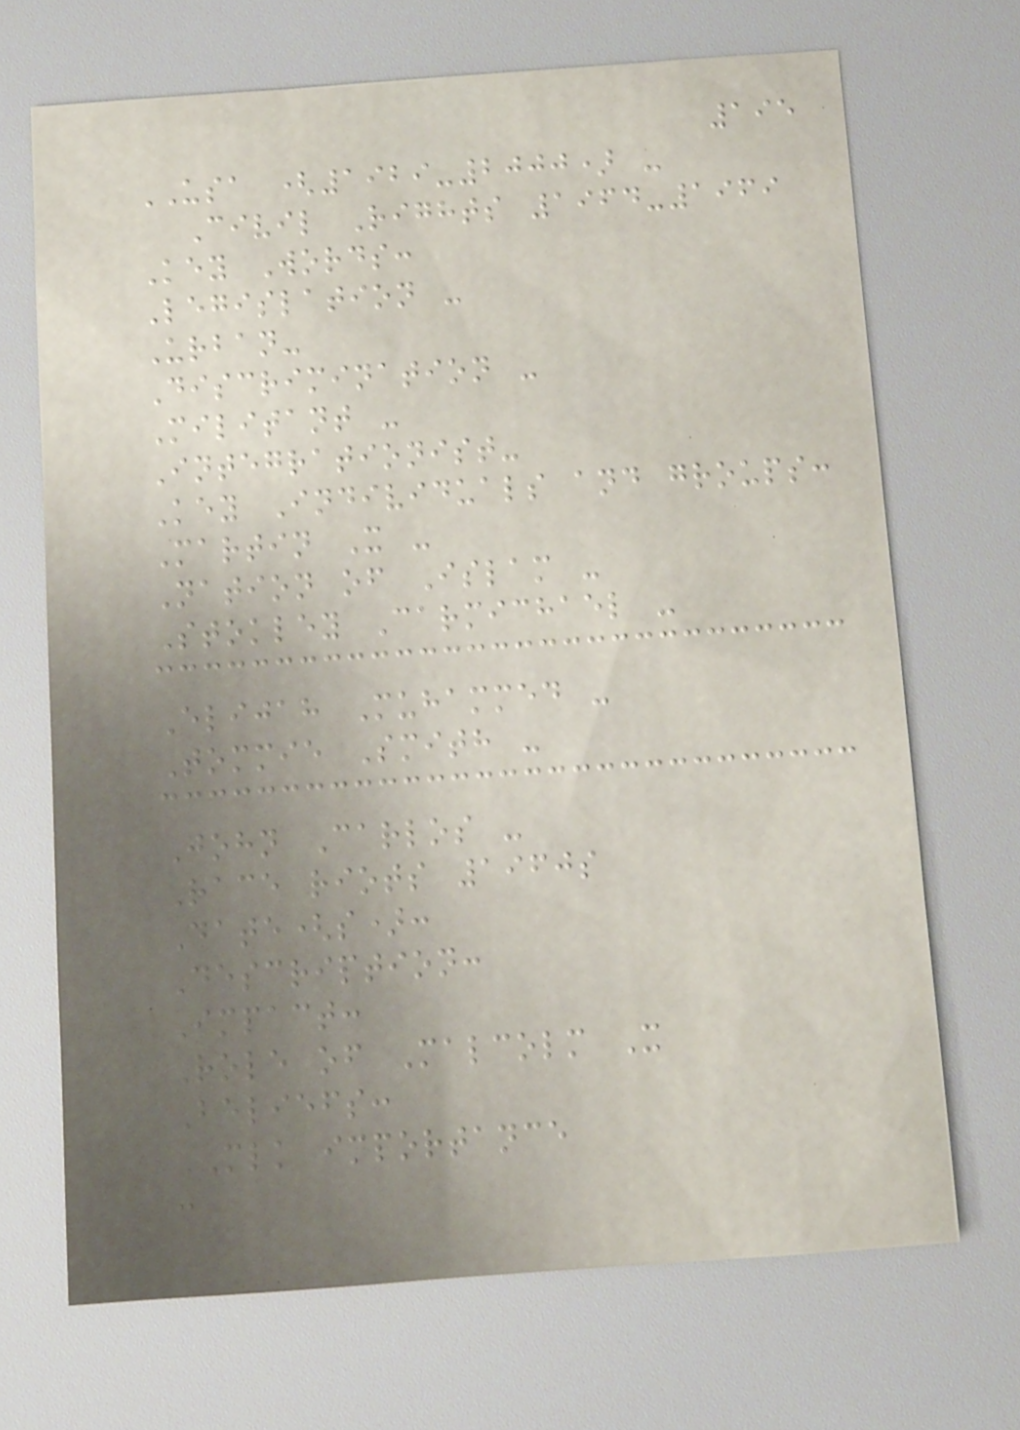195
USA (1929-2000) -
Civil Rights 1964-1969
Key Words:
Legislation -
Urban-
Discrimination -
Militant -
Integrationist-
Key Individuals and groups:
Martin X -
Nation of Islam -
Stokley Carmichael -
Elijah Muhammed -
Tommie Smith -
John Carlos -
Race riots 1960s
Date(s):
Description:
Impact:
Role of Malcolm X
Beliefs:
MLK importance
:
